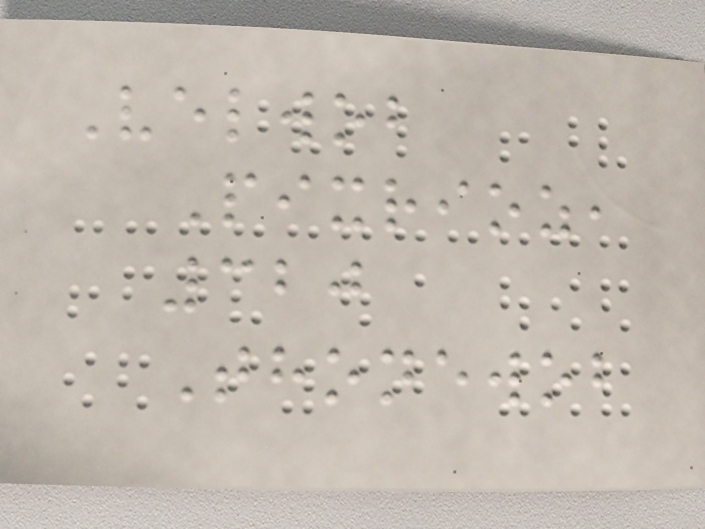Velwob
Pixrioz,
320
Thonewob
